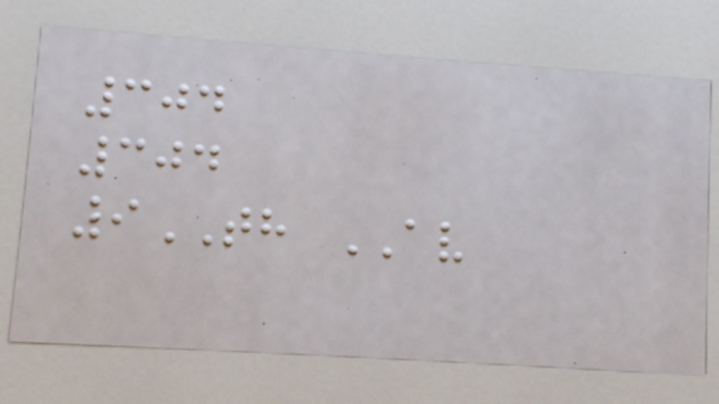304
304
9TH AV
